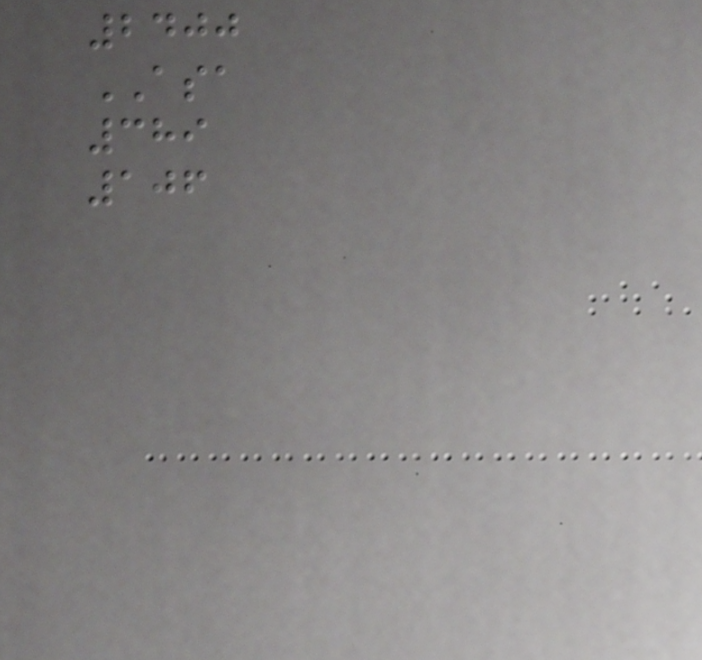2400
ASA
389
106
